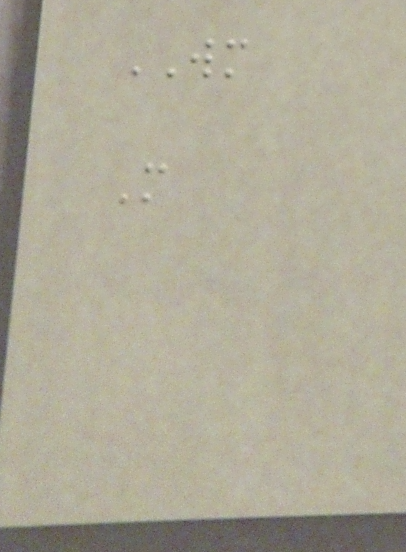WM
M
